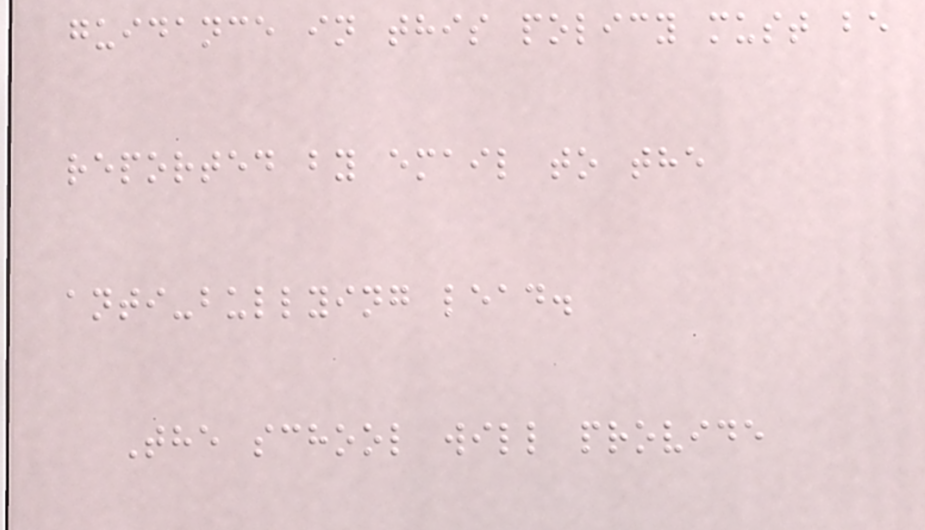guidance in this policy must be
reported by email to the
anti-bullying lead.
The school will provide
